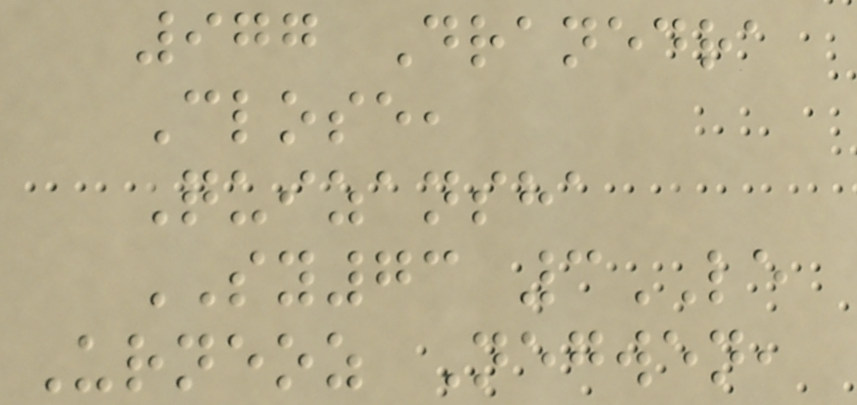977 Dranedra
Close,
Quizansha
SY73 3LE
Urneoz Negwen,
